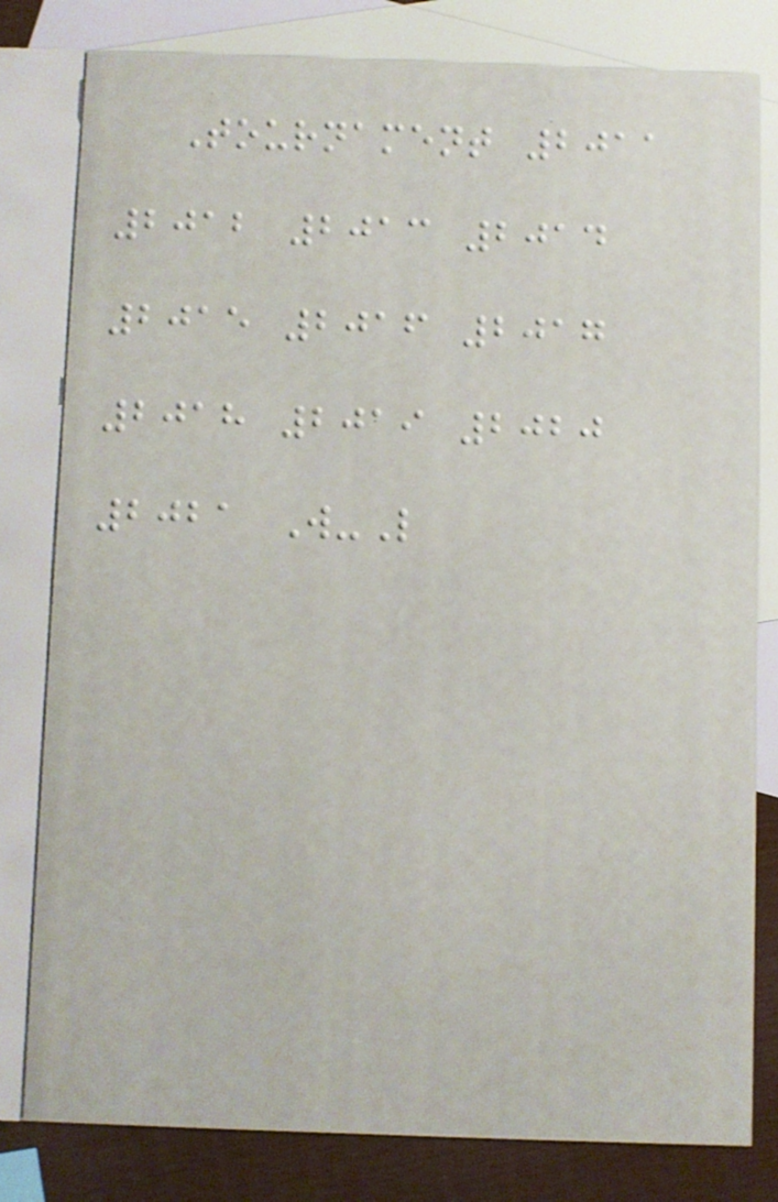Tournament 2011
2012 2013 2014
2015 2016 2017
2018 2019 2020
2021 W-L
